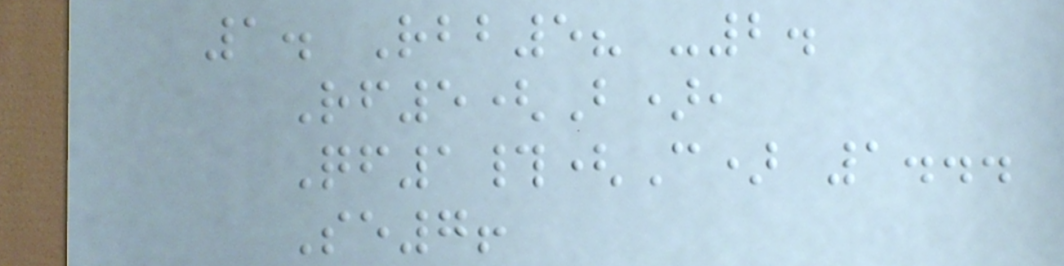1. Rbb5? -2.
Rf5(B),
Qf1#(C) 1...
Se7!
